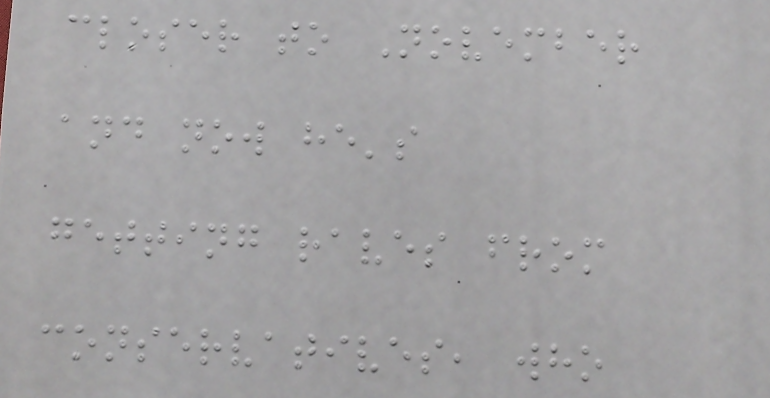closer to November
and now he's
getting raves from
conservatives, who
